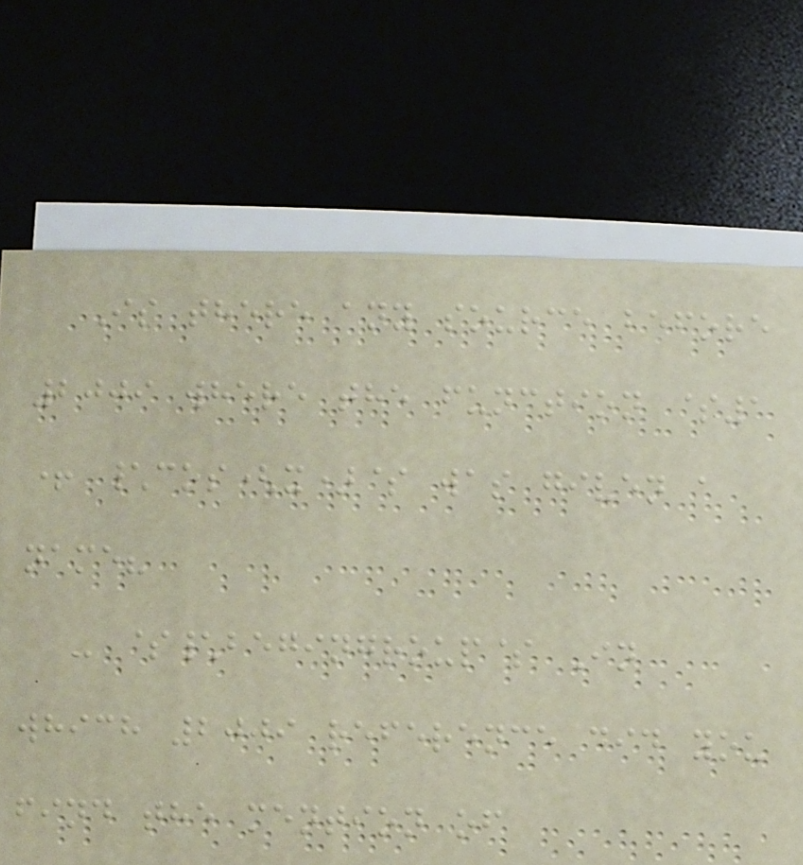Is there any source before
2009 where the function $1
+ \cos(x)$ was given a
name?
- $\begingroup$ In
which 2009 reference did you
find the mention of
